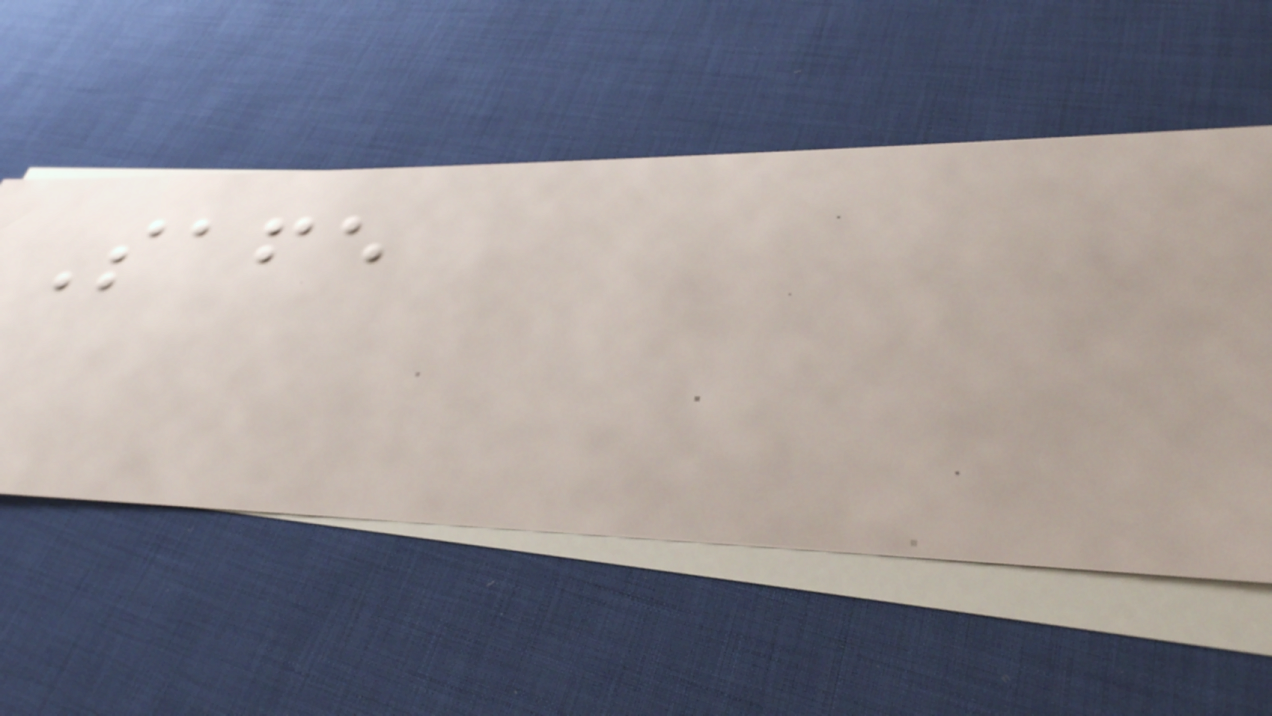Safe
